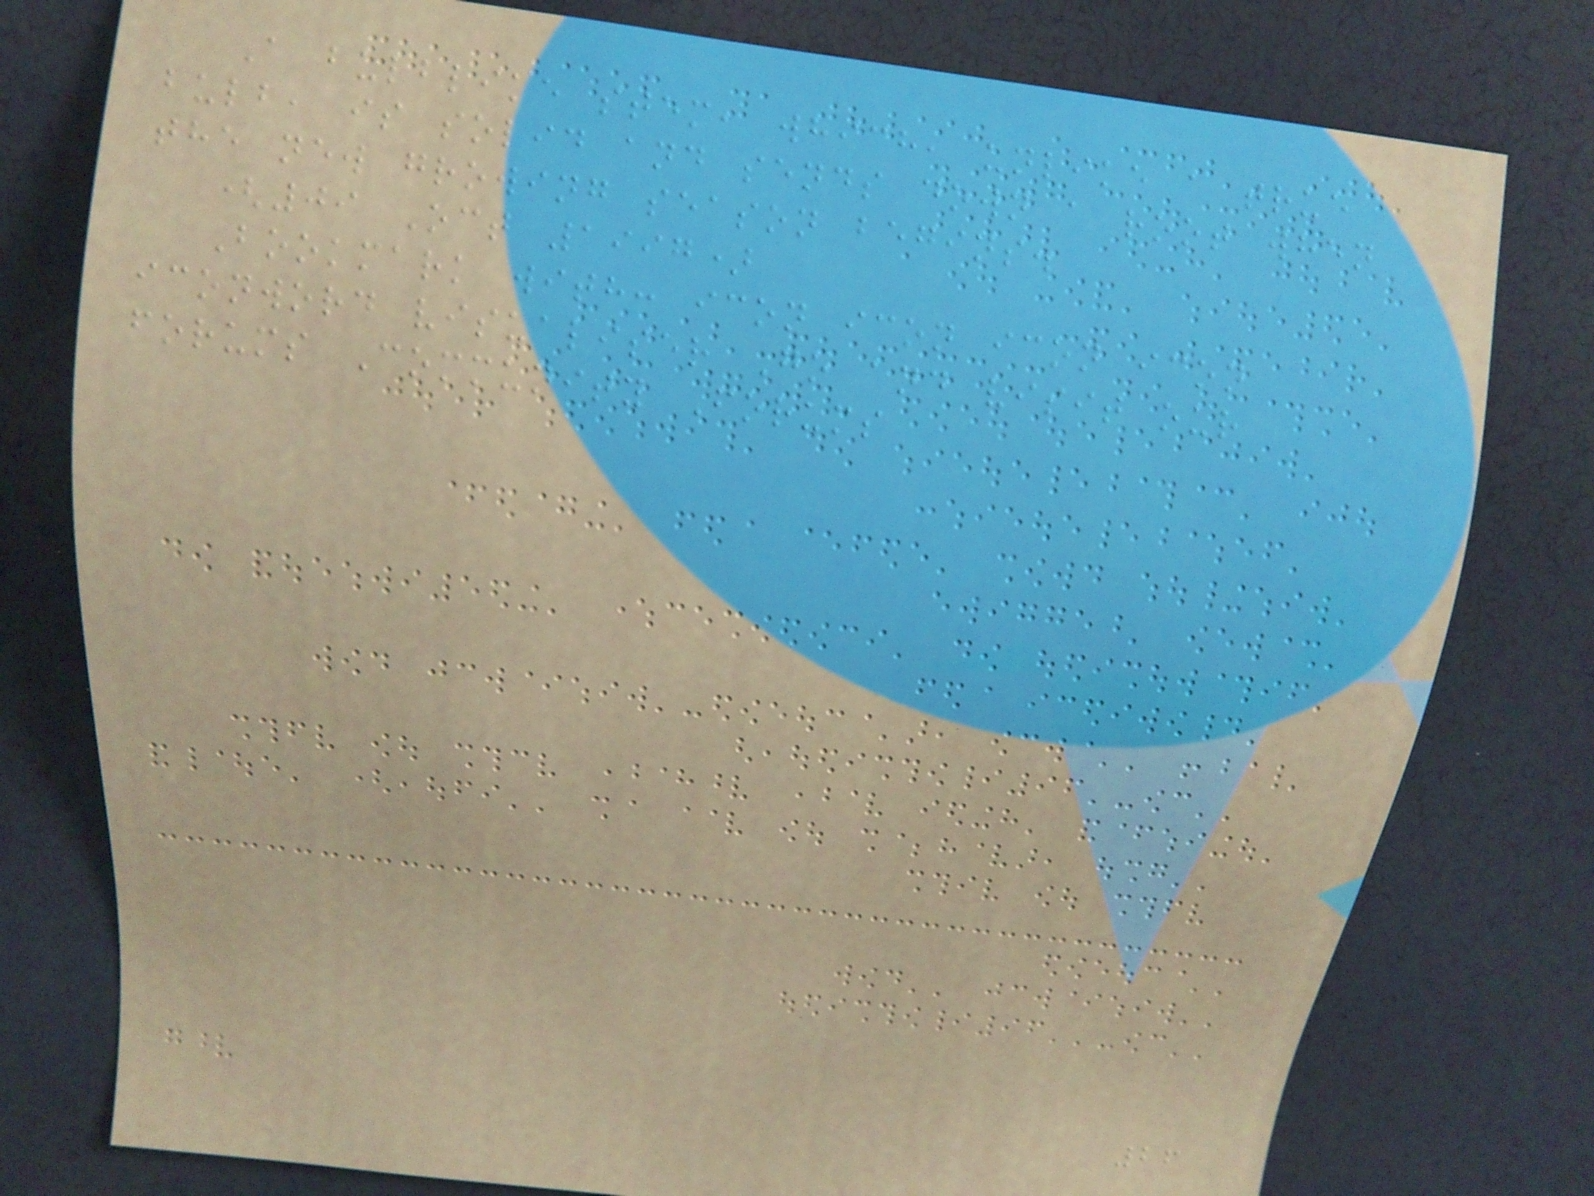A bulblike stem, which, unlike a true
bulb, is solid and sends down a root when
the new growing season begins.
(09 Oct 1997)
Bookmark with: icon icon icon icon
iconword visualiser Go and visit our
forums Community Forums
26
